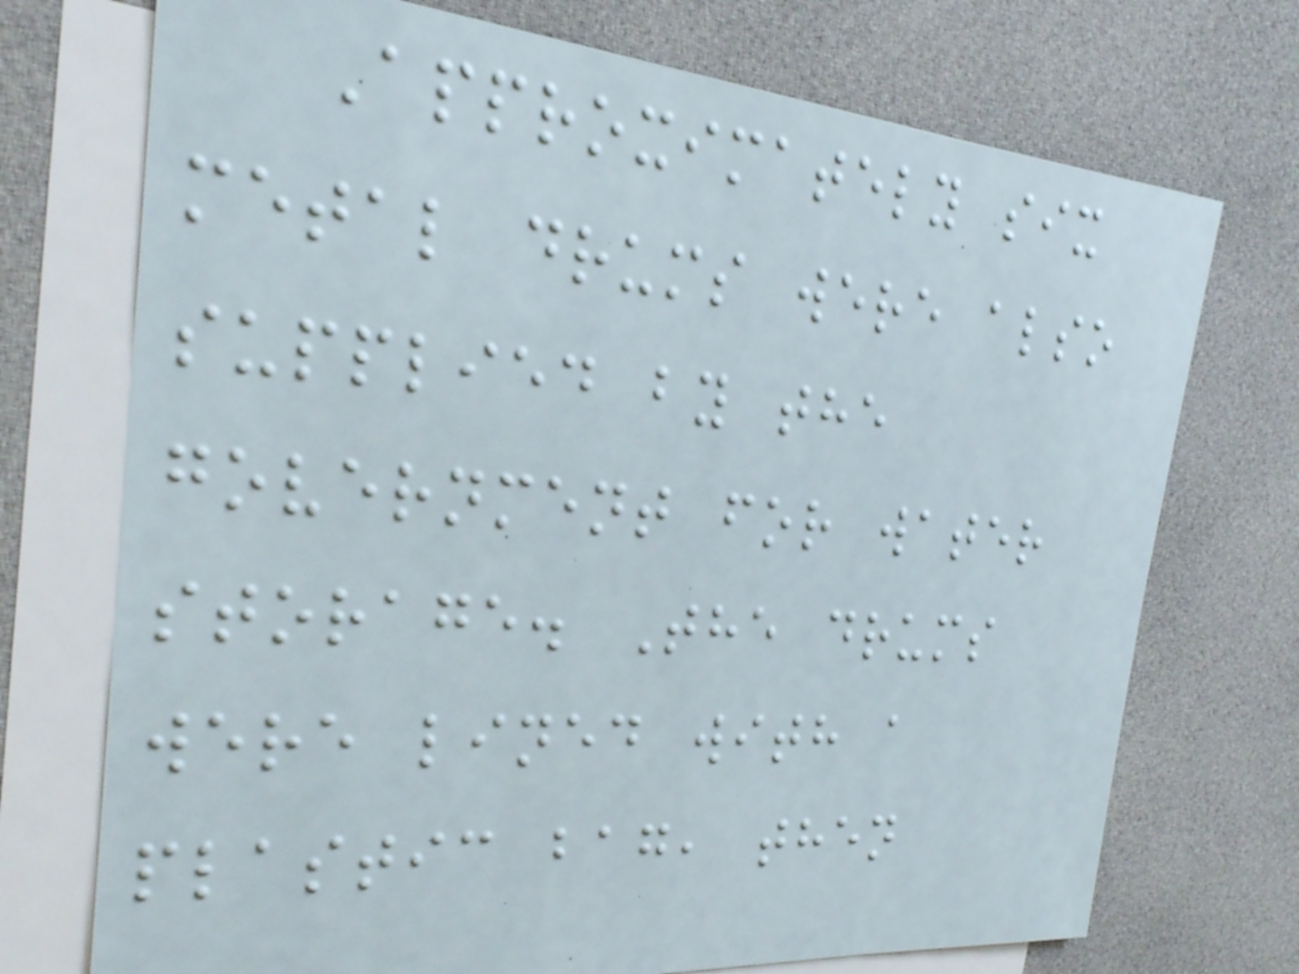Approximately six
metal drums were also
supplied by the
government for water
storage. The drums
were lined with a
plastic bag, then
